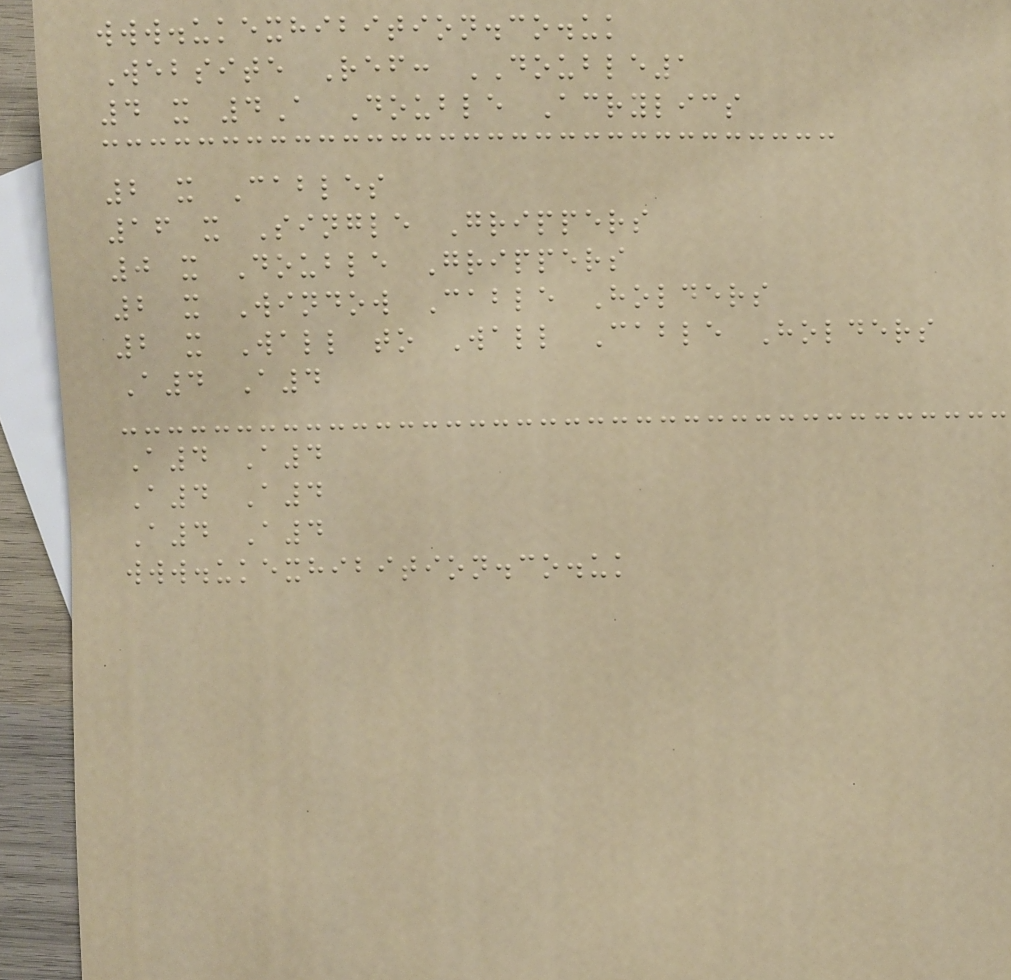www.ukexhibition.co.uk
Website Ref: DOUBLE1
4 x 4A Double Acrylics
2 x Cables
16 x Single Grippers
0 x Double Grippers
2 x Window Cable Holders
2 x Wall to Wall Cable Holders
A4 A4
A4 A4
A4 A4
A4 A4
www.ukexhibition.co.uk
